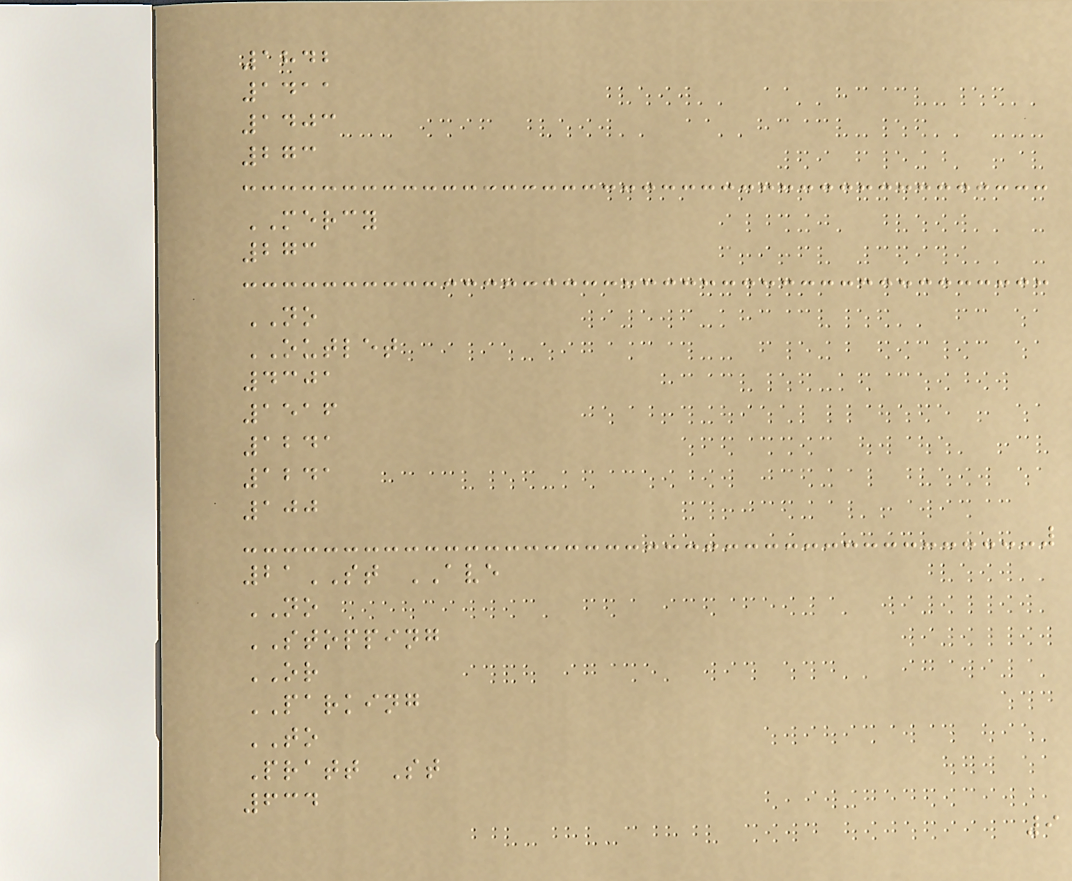1842
1411
1403
273
MERCY
273
NO
OUTLET
4301
1516
1241
1241
100
21ST AVE
NO
STOPPING
OR
PARKING
TO
Pratt St
634
9
